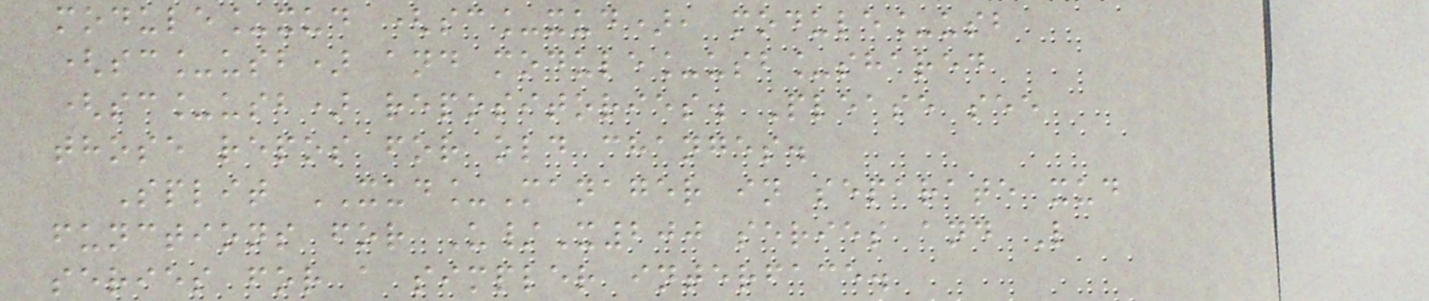module_xud (sc_xud), module_usb
(sc_usb) and module_usb_shared
(sc_usb) repositories. Please see
those repos for old changes.
Split XUD_Manager in separate xud
functions for U/X200 series and L
series for a simpler interface.
